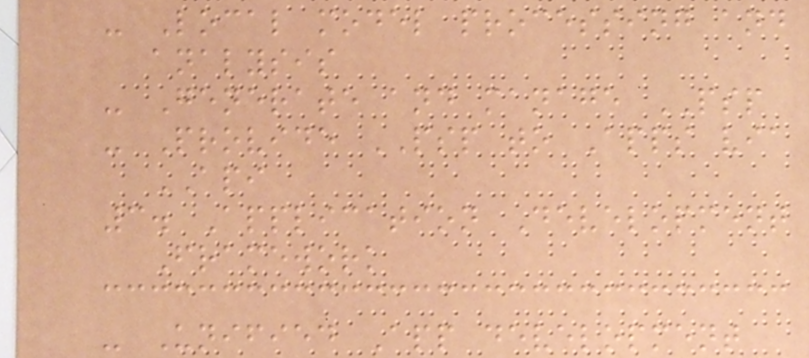- Local model processing and
analysis
- Generate and manage PSP
- Provide PSP to Apps via
API
3. Application Development
Framework
- Unified App development
